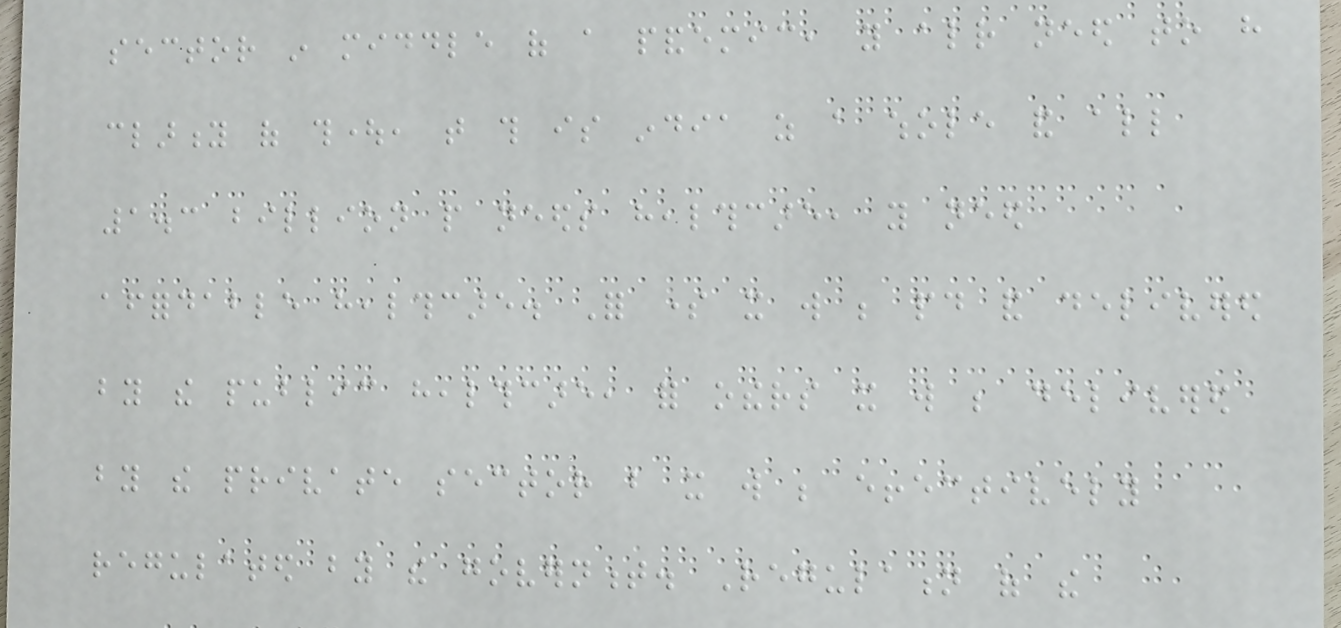sector in middle of a pandemic, you already need to have
clarity of thought, that this is india as a whole and all
1.3 billion people needs healthcare, you need
affordable healthcare. For some it will be paid and delivered
by the public healthcare, for others it will be delivered
by the private sector but it will be effectively
regulated by the government. Regulation of the
